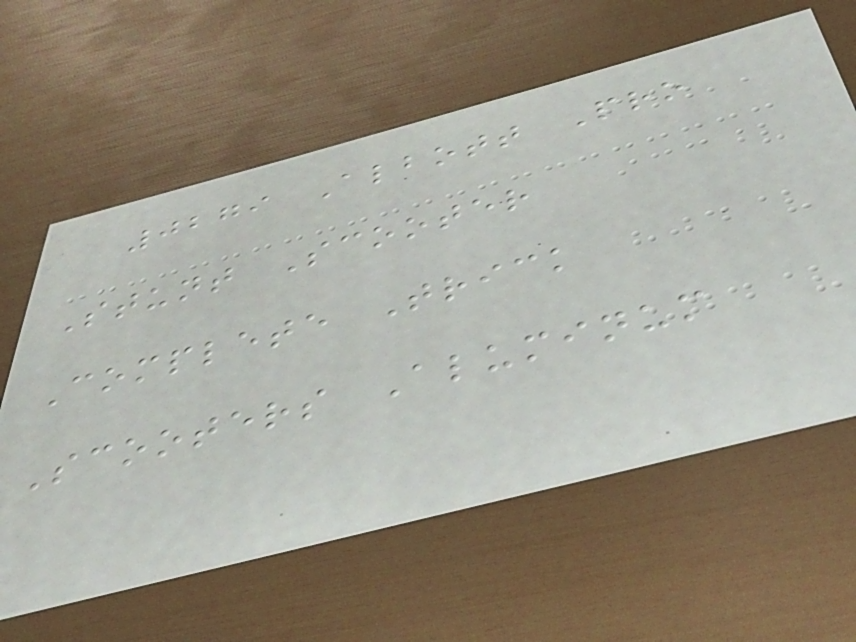0279 Albott Pro
Stunt Scooter
Complete Trick
Scooters Aluminum
